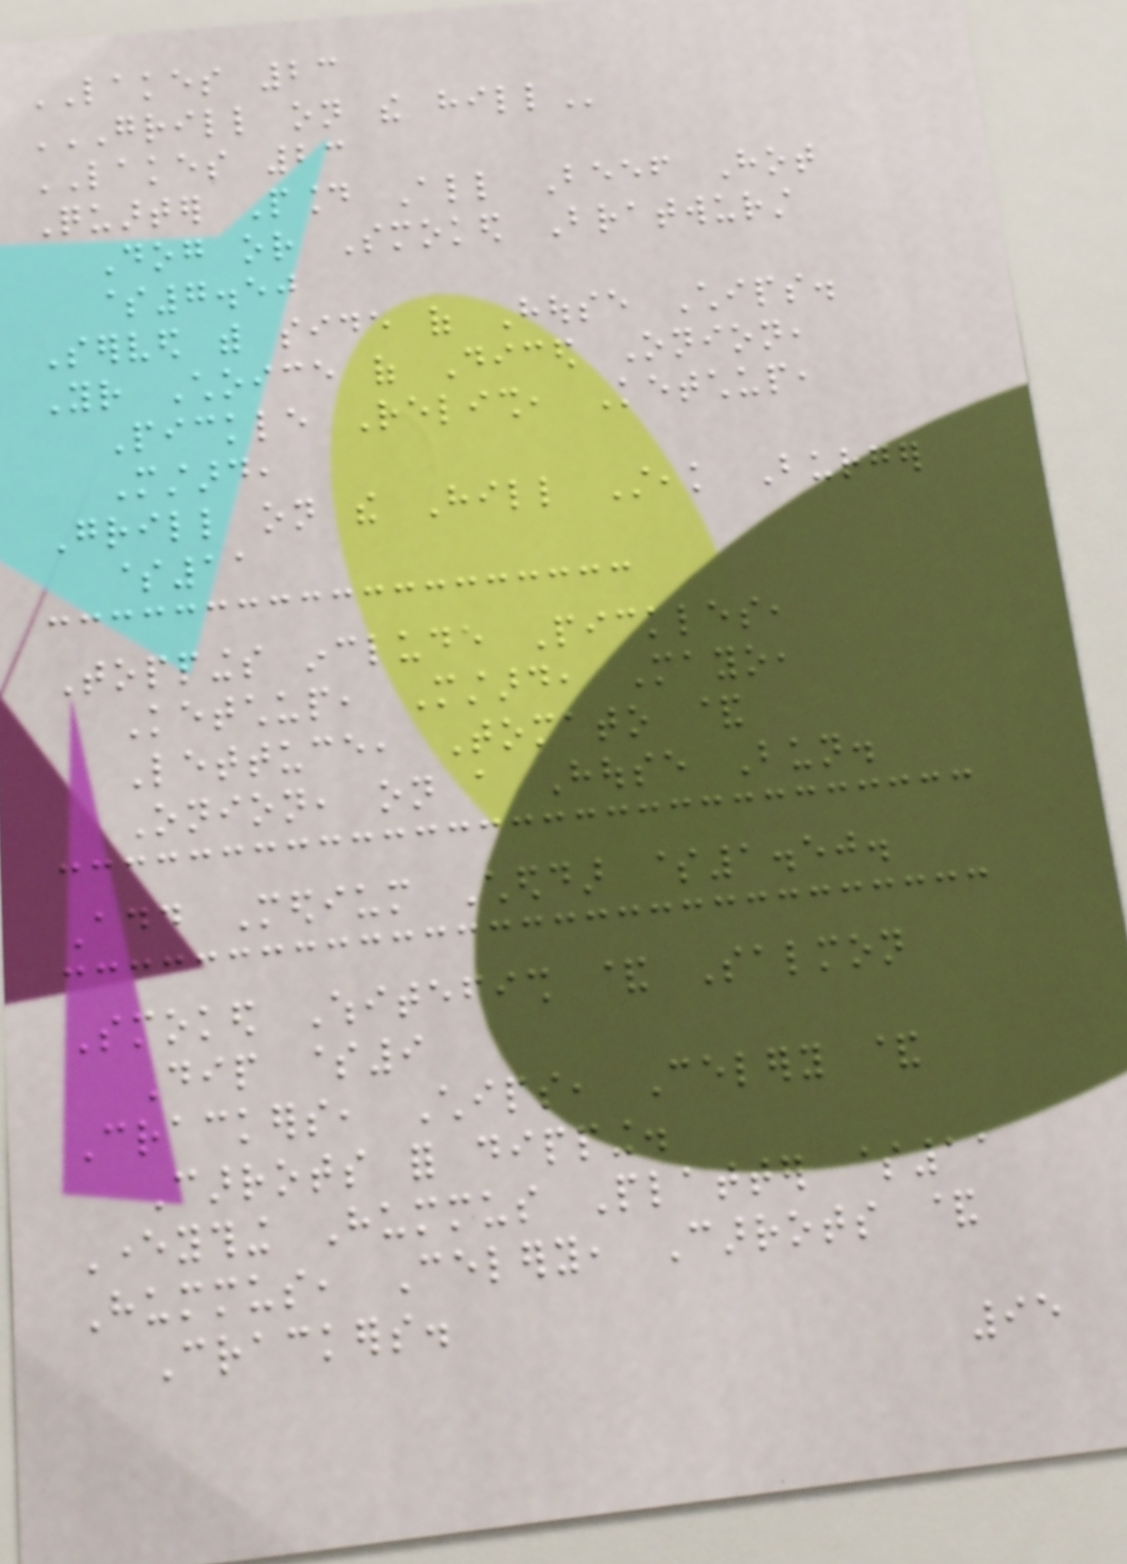LAKES 23
GRILL ON THE HILL
LAKES 23
Quarter Pound All Beef Hot
Dog or Smoked Bratwurst
$7.50
Served with side of House Chips.
Your Choice of Diced Onion,
Pickle Relish, Ketchup,
Mustard,
Grill on the Hill Steak Burger
$11
Toppings include Pickles,
Ketchup, Mustard, Mayo,
Lettuce, Tomato &
Onion, on a House Bun.
Add Medium Cheddar $1.50.
Smoked Whitefish & Salmon
Dip $9
Crackers, Chips, Celery &
Carrots for dipping.
Everything Hummus Platter $11
Hummus, Celery, Carrots &
Crackers.
95
